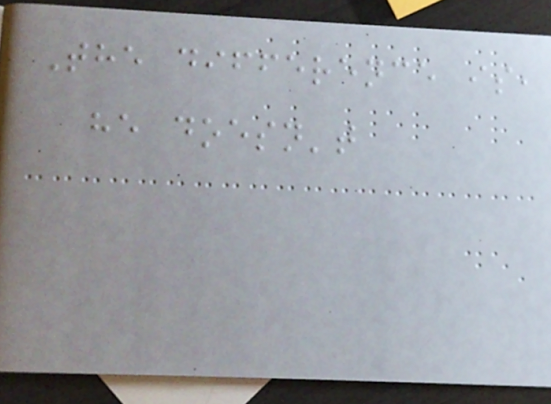The difference is,
he doesn't
